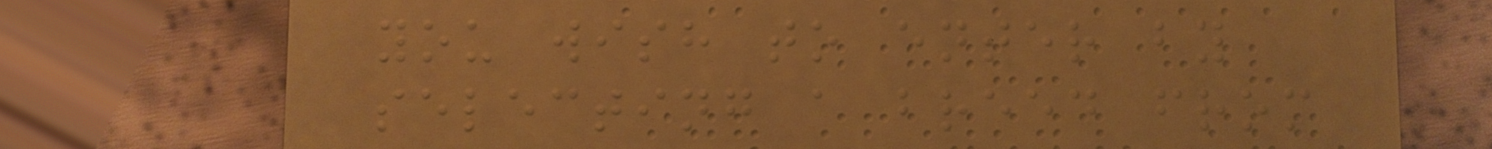you wish to enter by
selecting a breed from
